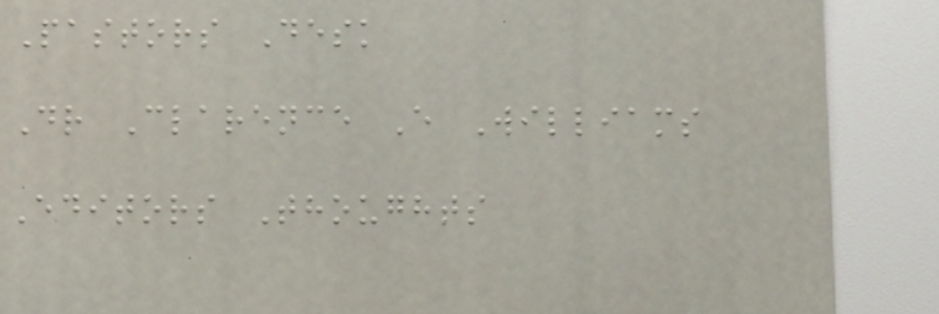Pastors Desk
Dr Clarence E Williams
Editors Thoughts
